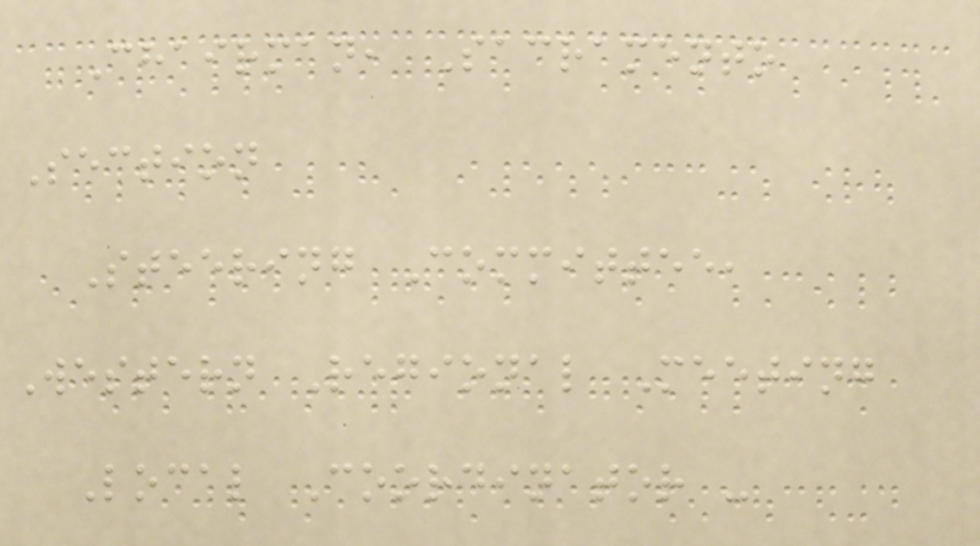Chairman, Sacramento
Section
Steering Committee,
Western Regional Meeting
Local Coordinator -
